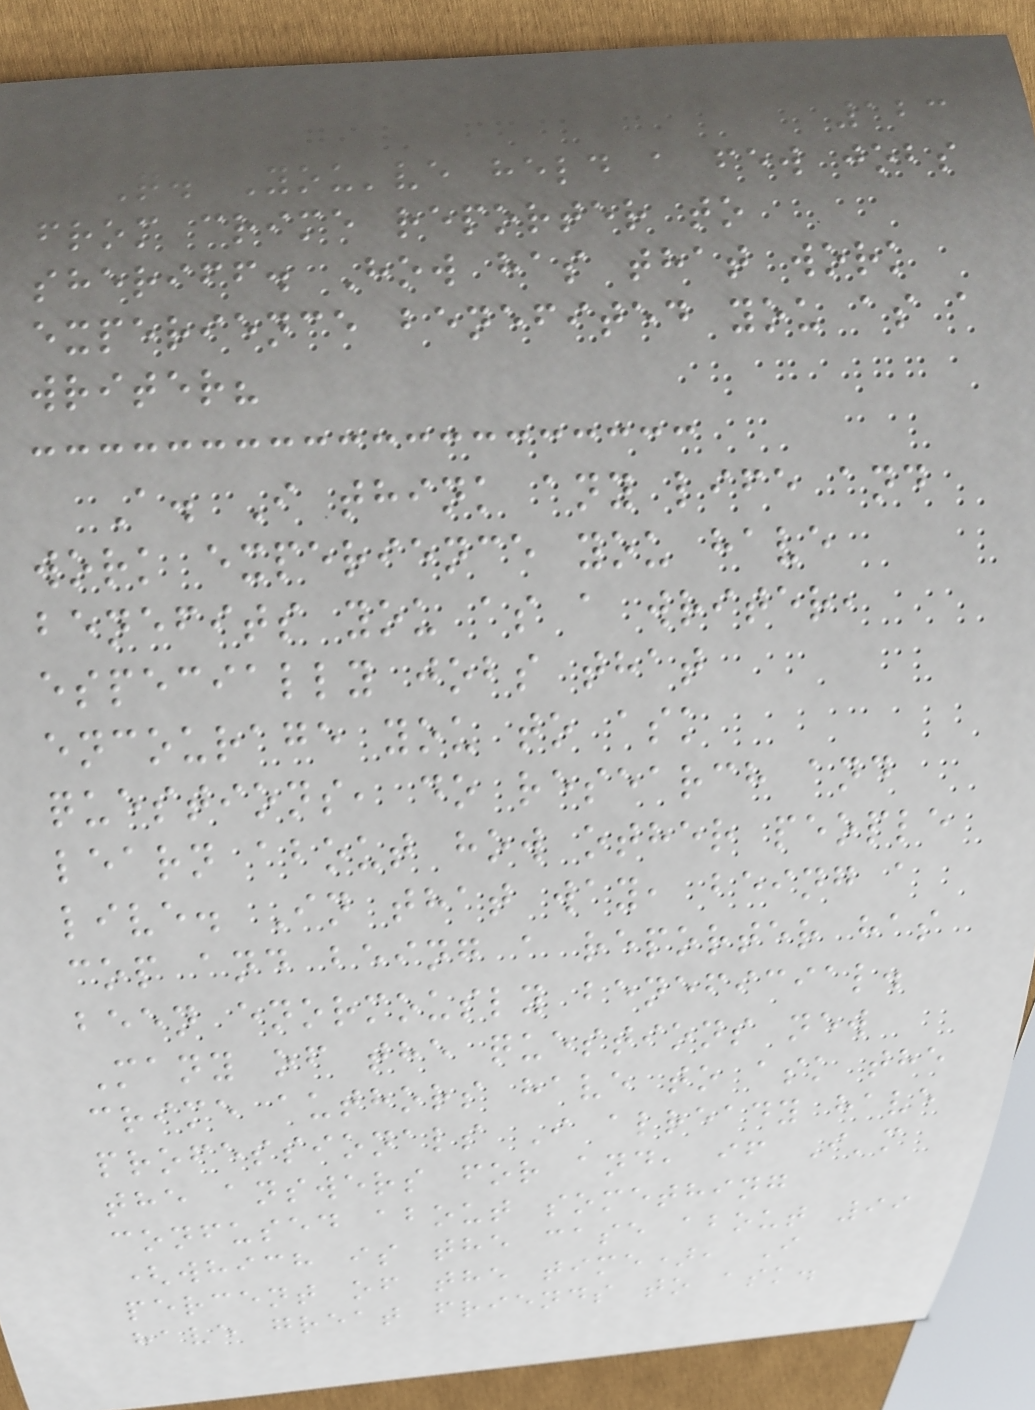123
Q. You've held a few jobs
from crime reporter to
sheriff. How has that work
experience benefited you as a
writer?
A. I think any life and
work experience you have
benefits you as a writer,
especially jobs that
encourage you to ask
questions, do research and
learn about how other people
live. In that way, being a
cop and being a reporter has
been enormously beneficial.
Many of the questions new
crime authors have to ask the
professionals I already have
the answers for and, if I'm
confused about something
(which is the case about 99
percent of the time), I
have great friends to ask.
